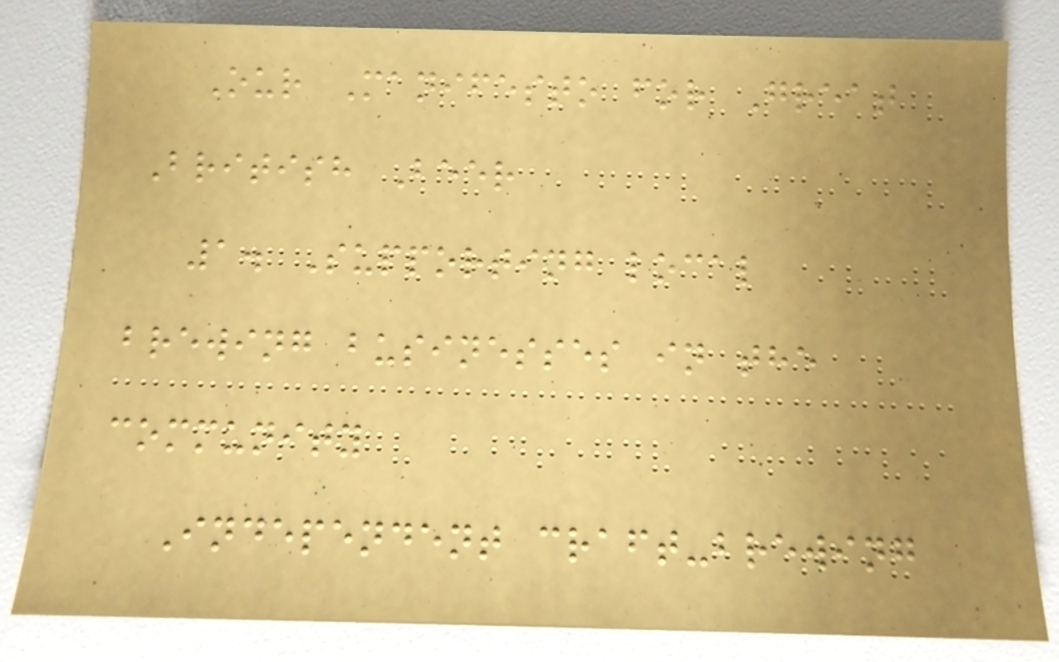Our Manifesto for Great
British Beer
1. Supporting local
brewing businesses in the
community
Independent craft-brewing
